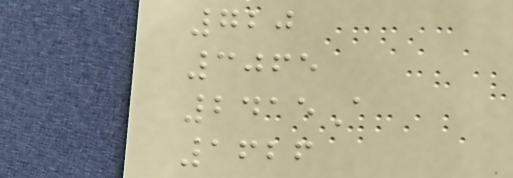720
3065
2415A
1626
